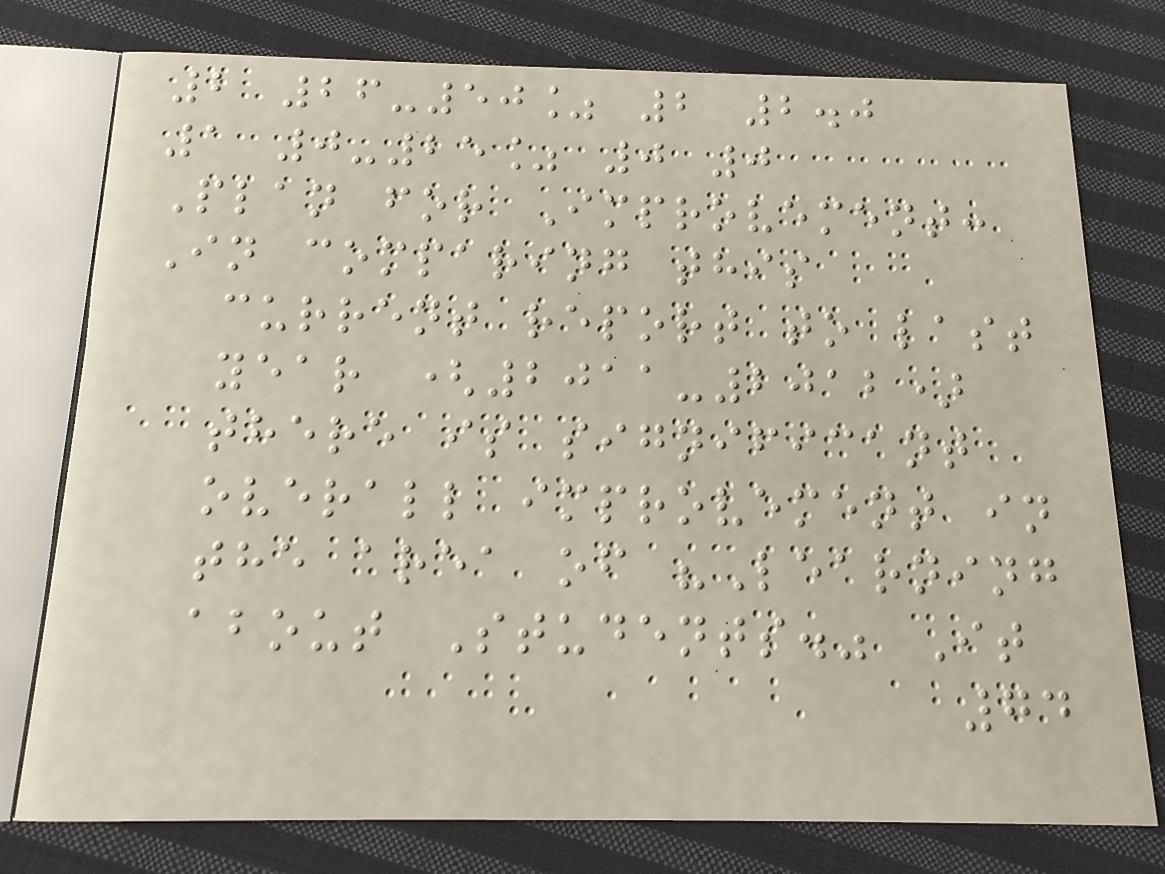2 26-50% 2 2.0
1 0-25% 0 0
Plan for Improvement:
In comparing this
current report to last
year (2011-2012)
there is significant
overall improvement in
the area of "Learning
about Students." It
74
